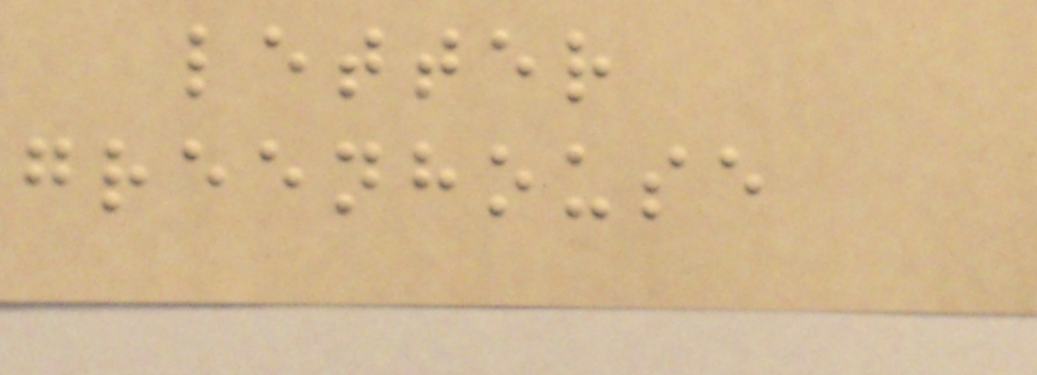letter
greenhouse
